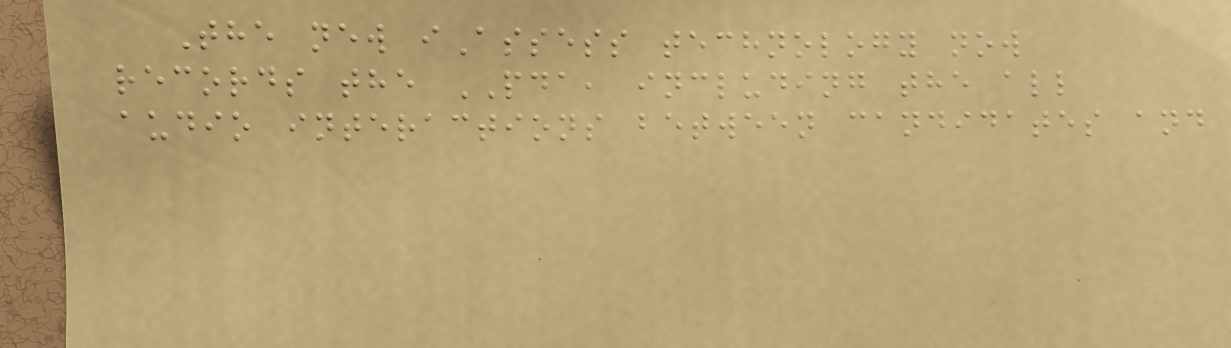The new iAssess technology now
records the PDA, including the all
audio interactions between candidates and
